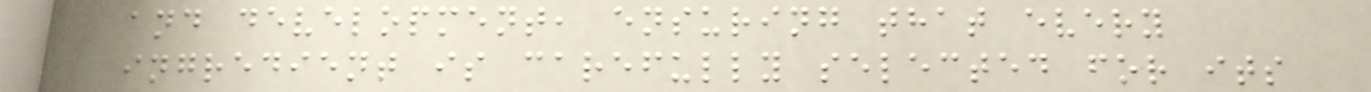and development, ensuring that every
ingredient is carefully selected for its
